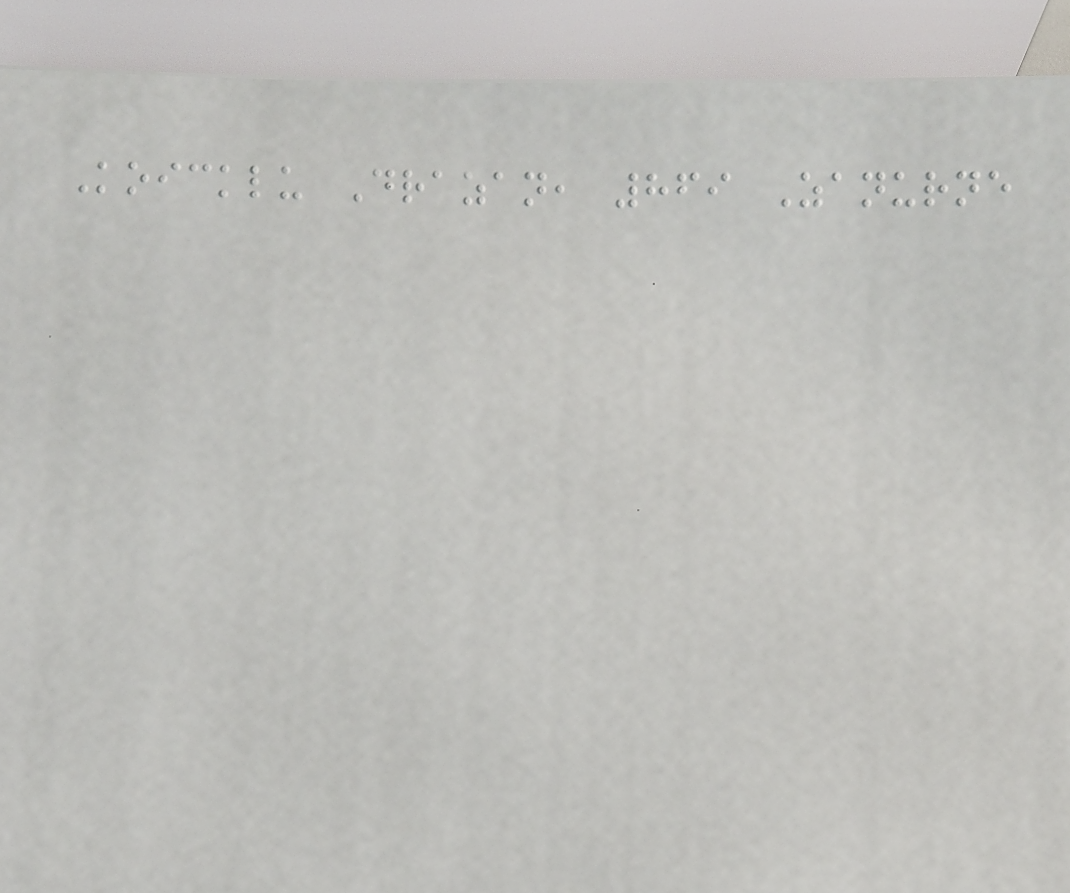Koicklu Drazan, 869 Zanurne
